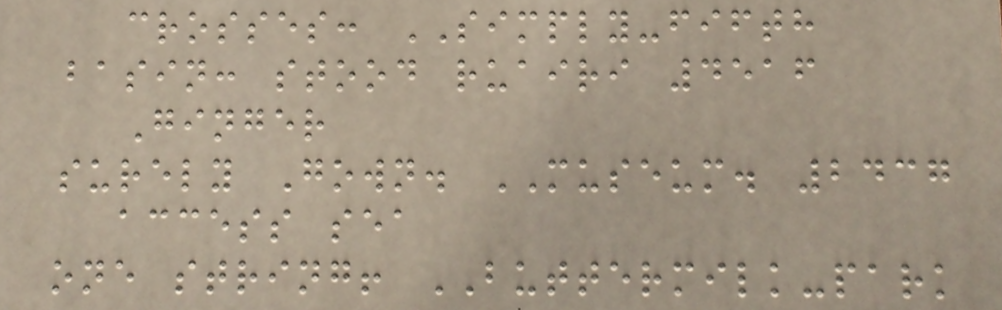crosses: SIMPLY-fifth
basin: stood ruairi 4516
Ginger
surely Gown. MUSEUM. 2437
access sea
one string! BUTTERMILK-park
